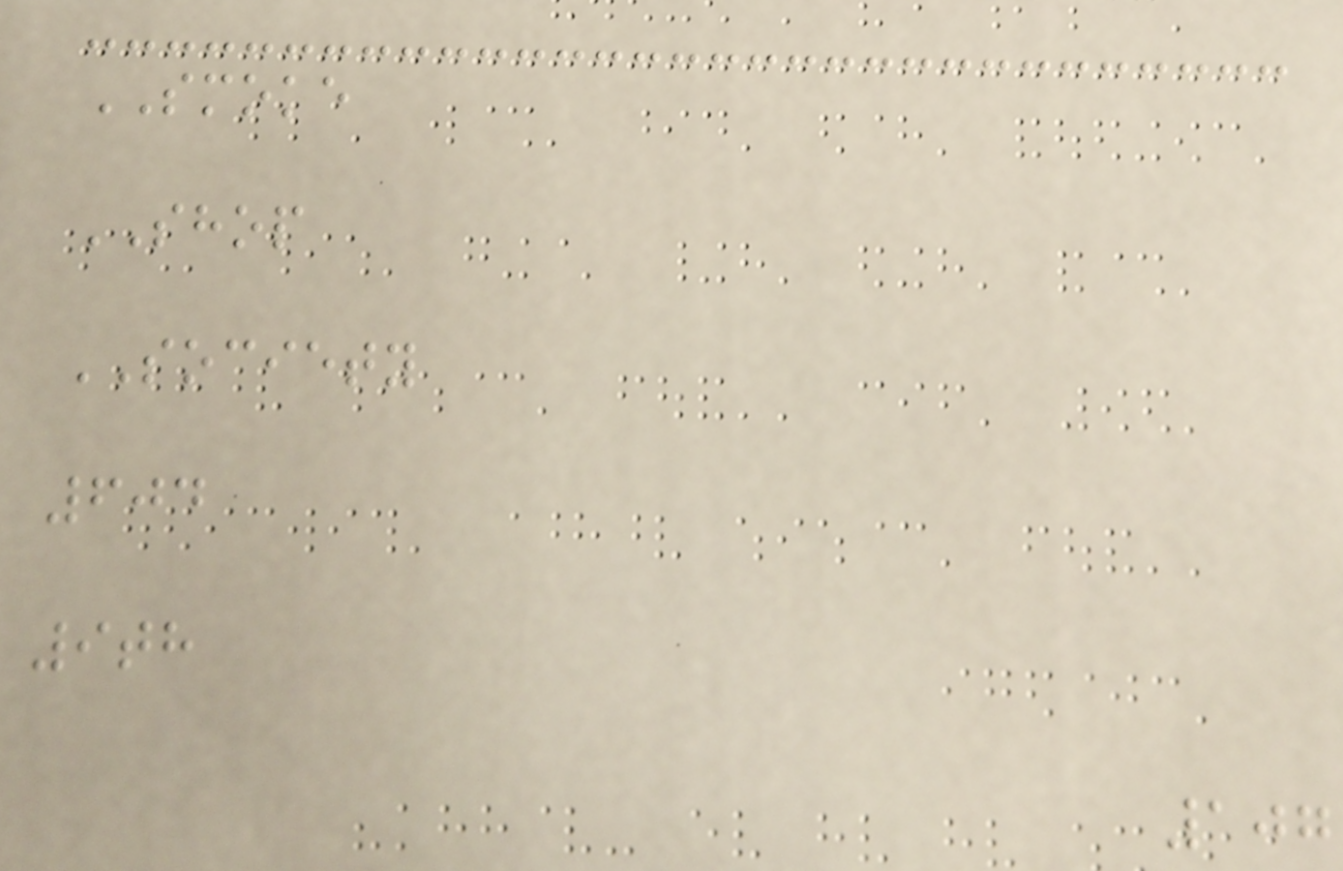SMOKE
SHOP
SOCIETY
604
9th
107
